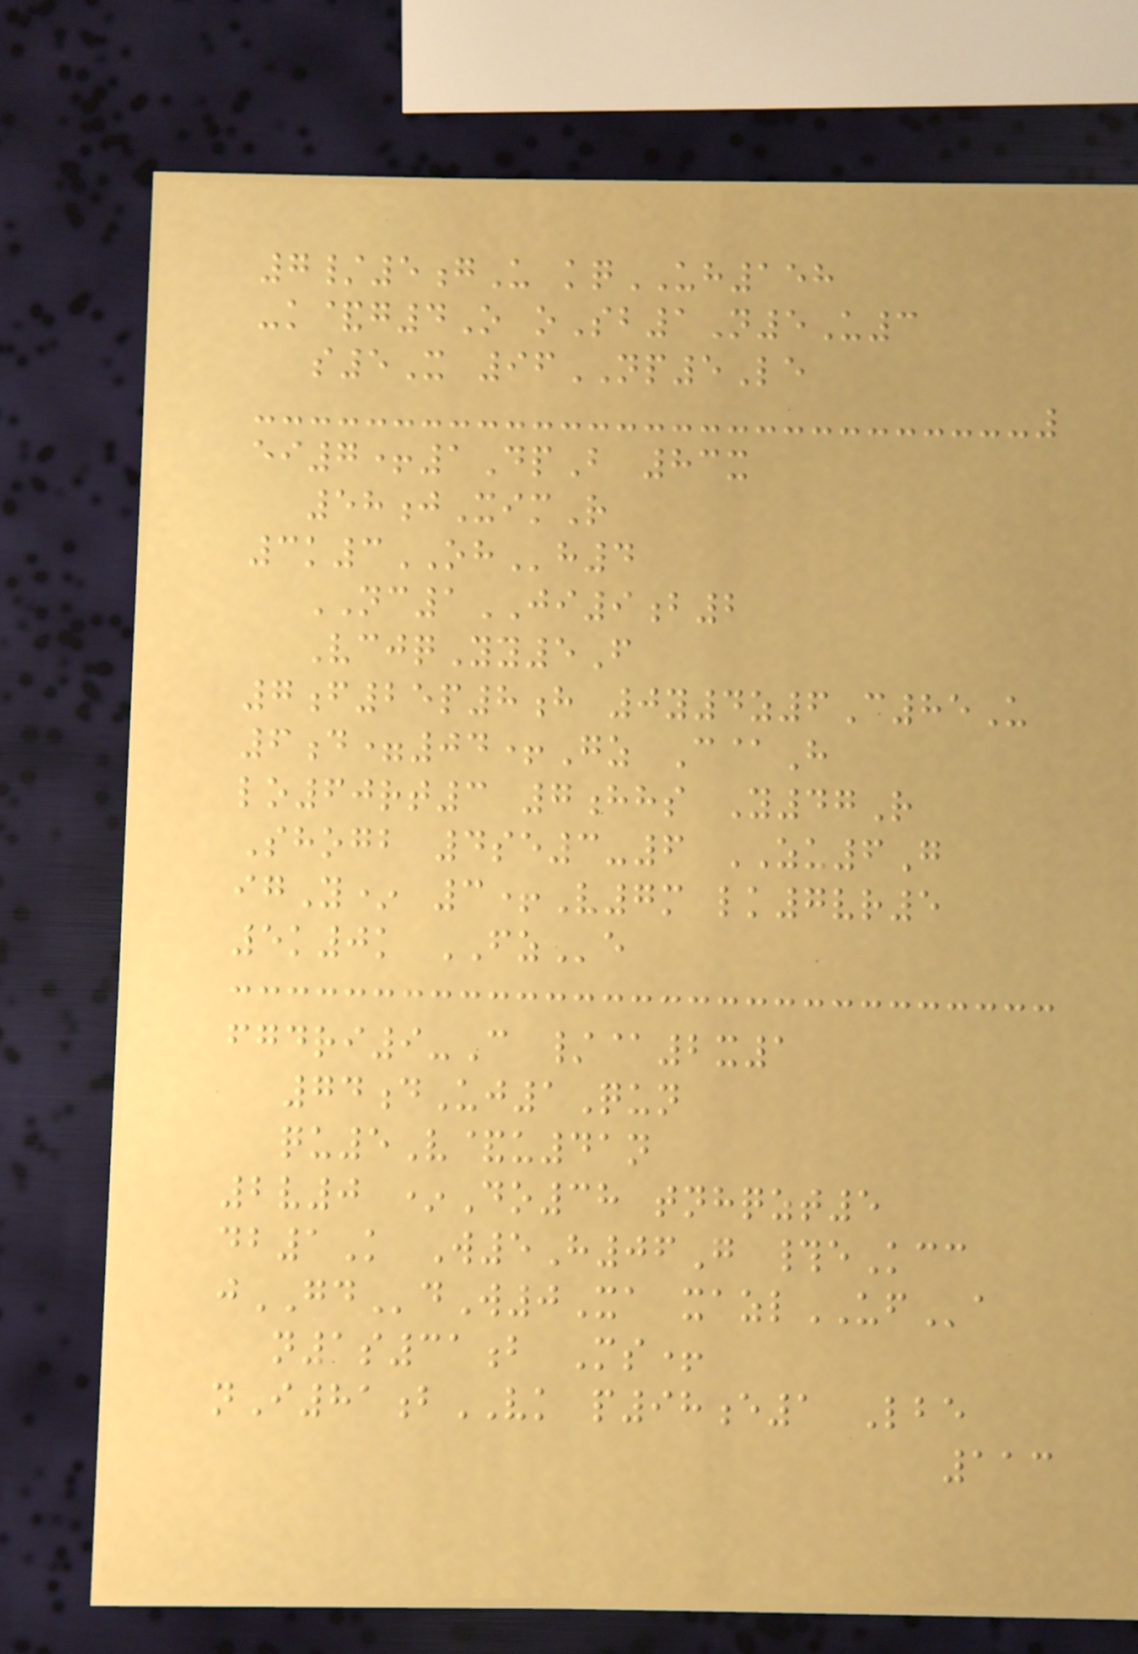7/5gU kqUH158
-k&g4O oSb1N5U3
s5X 96NP5Le
ei7+1DpB 83x
58jXimR
3k3OHh4
NC1JI9b2
VcjqYy5F
7f25p8h 0y4z6C85U
6d=04+Gz C@H
lo60rt3 7hhs Y47R
Shogb 4se3-6 ZU6G
igY* 3+V7m lk7vr5
5k0k FZe
fgdri9-C /@2x1
74dUj1Qun
qu5V&u41n
2v0 *Do38 tnhqzt5
db1K W5H06G #eKcc
jGDdW0Xa xazlUFa
n1s31b Ms+
nI81bVK p98e1 Lbe
113
